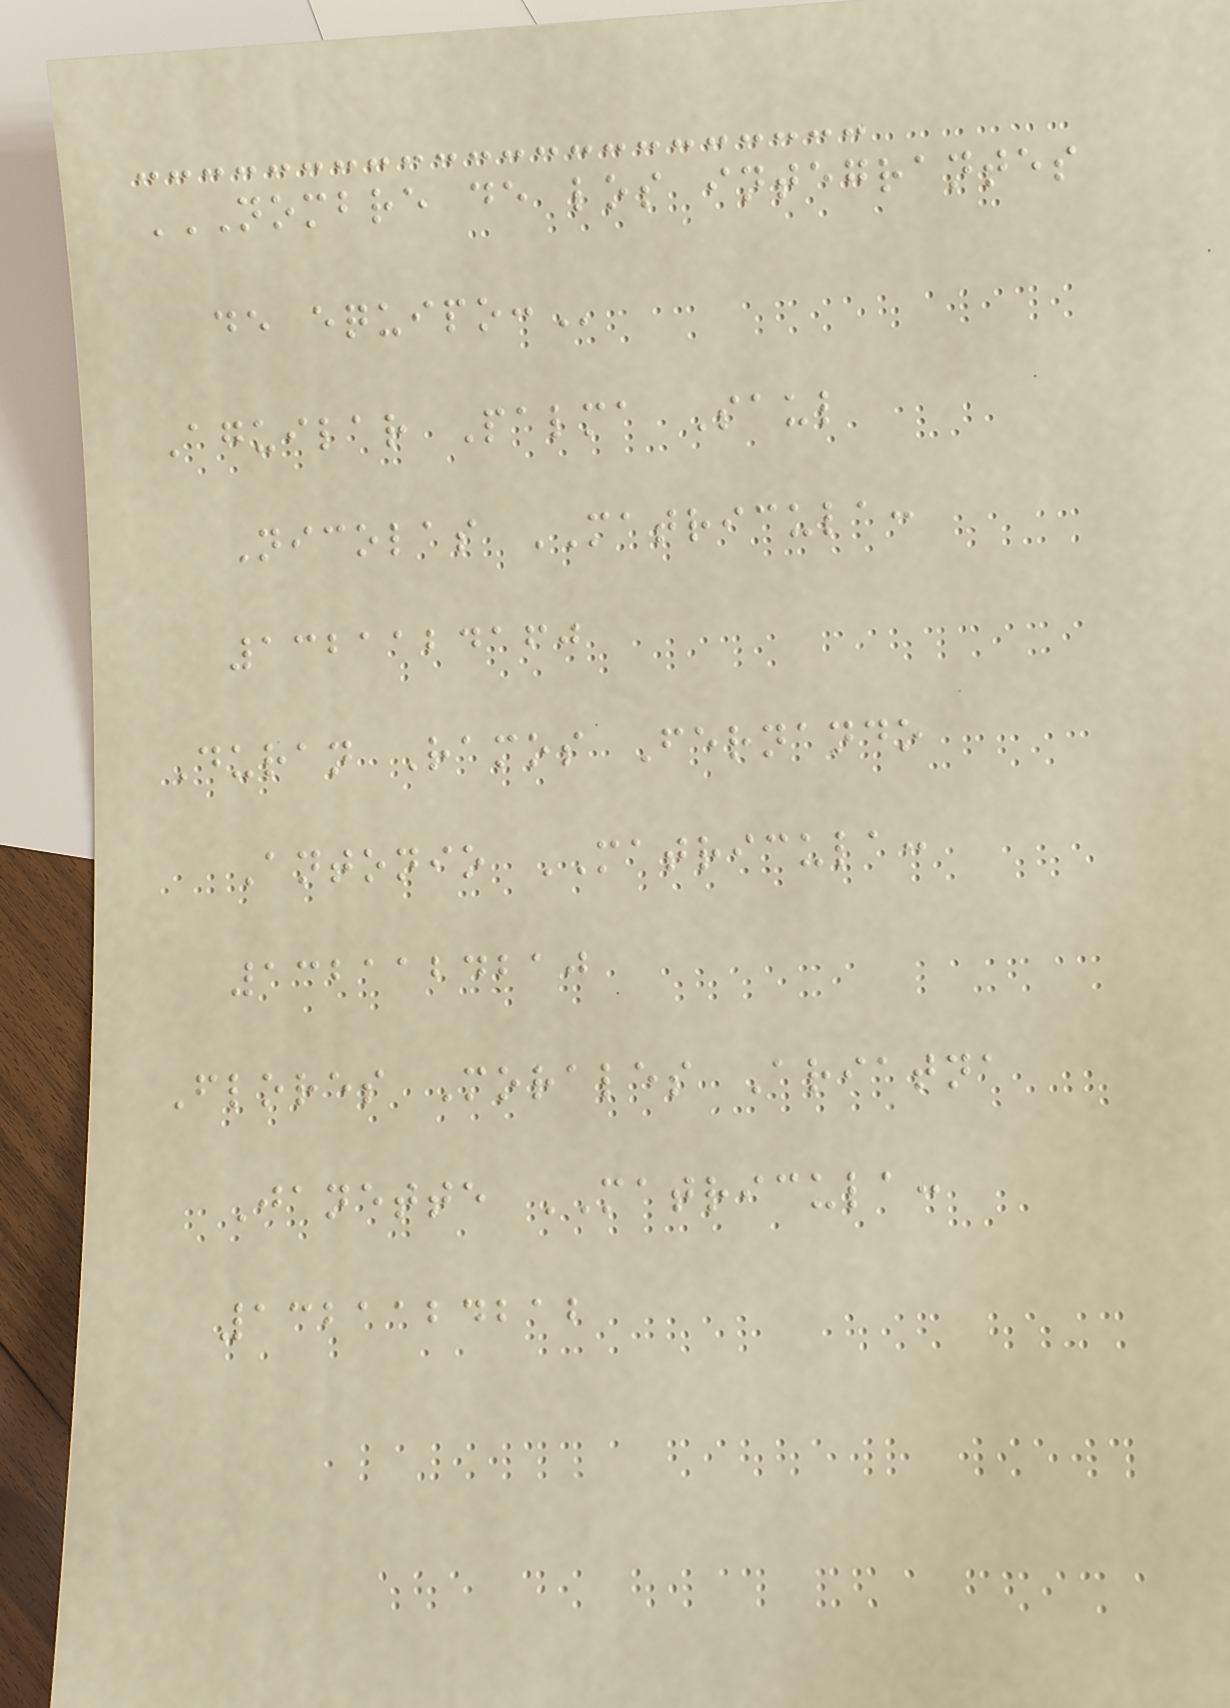NOMBRE DE LOS INTEGRANTES
DE EQUIPO:
Aguilar Palma Saul
Nicolas MATRICULA:
1321124160
Duran Ramos Fernando
Antonio MATRICULA:
1321124210
Flores Morales Ariatna
Janette MATRICULA:
1321124212
